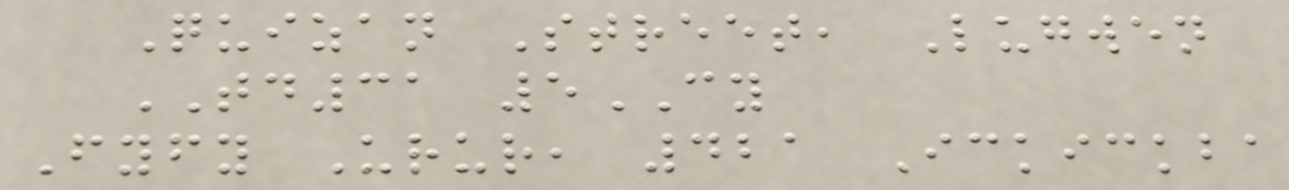Quizan Street, Lugwen
TD31 5CY
Fyfy Urur, 421 Ickickba
